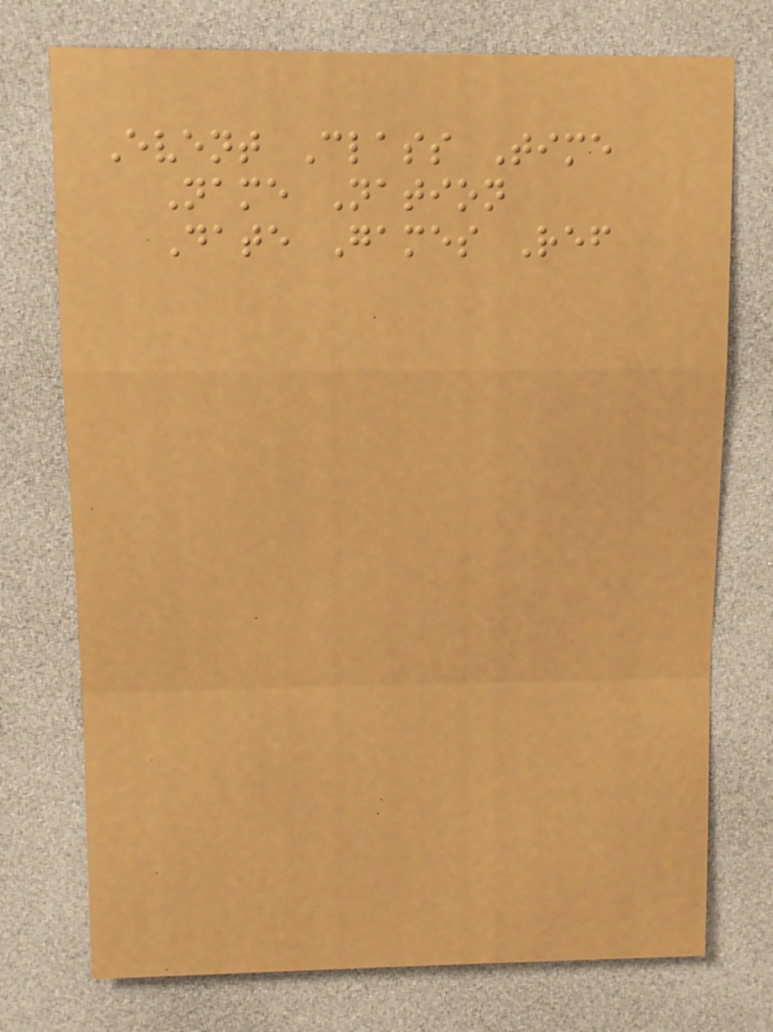Event Class Time
Name Nation
Date Games Ref
